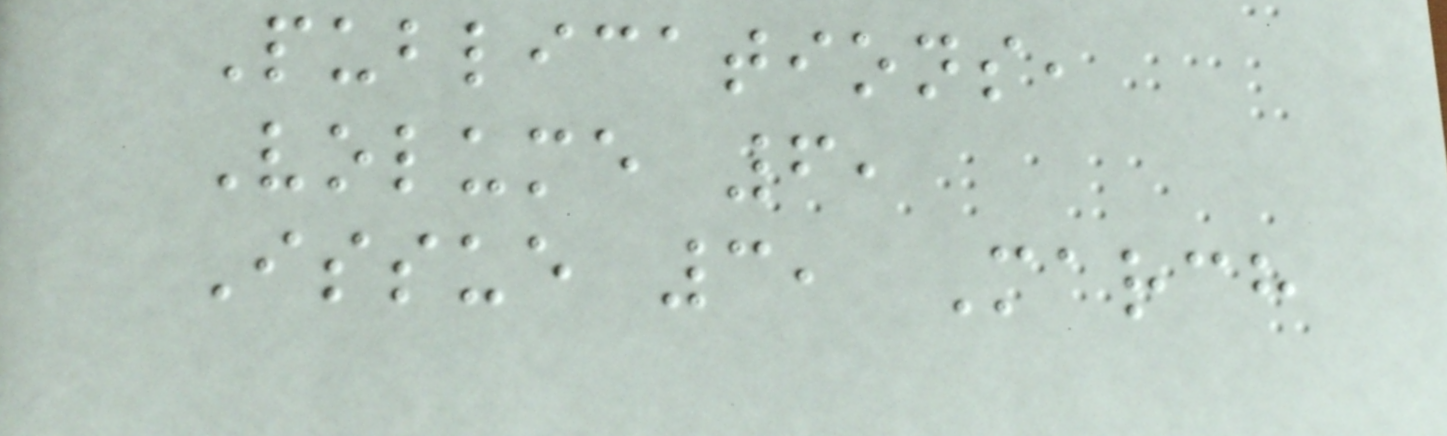Publications,
Volume 6,
Issue 3, March
